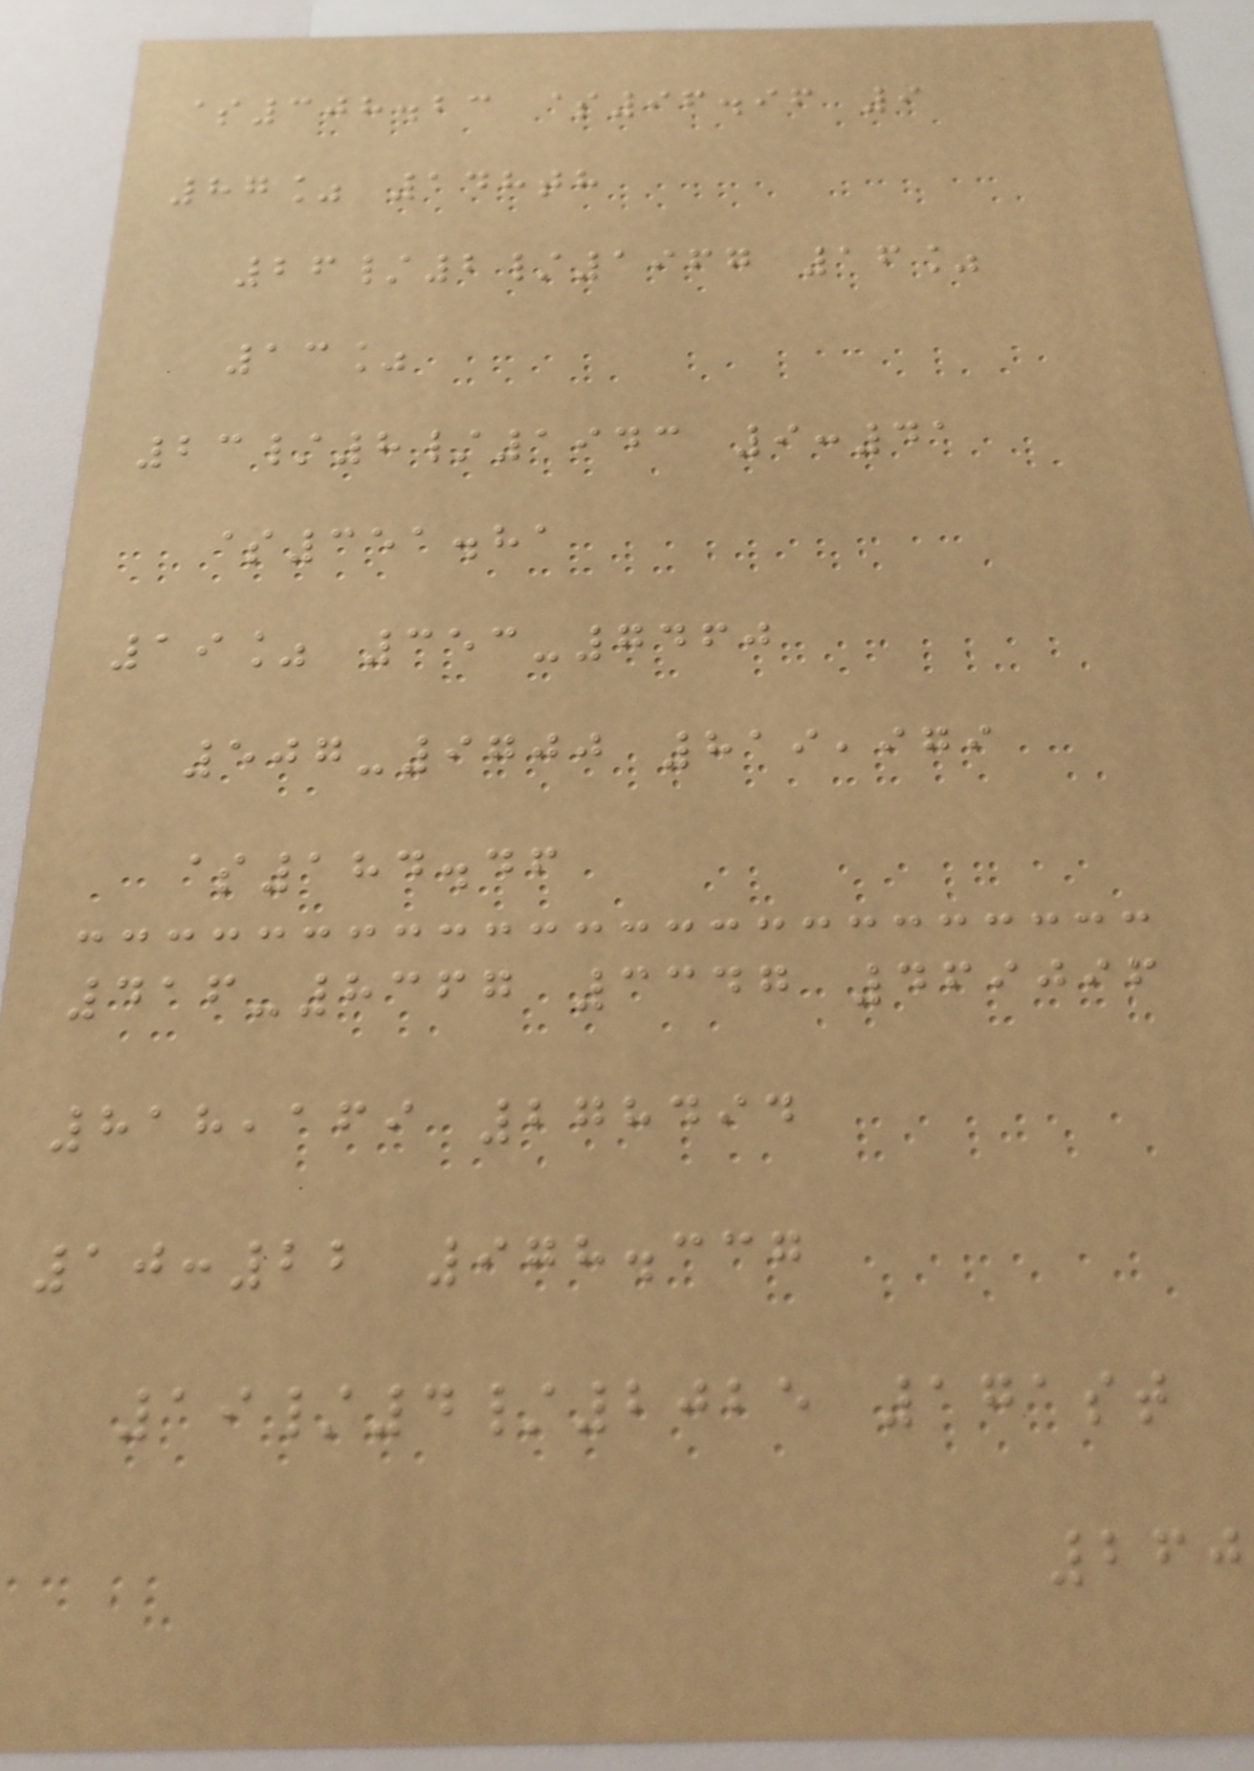$308.23 $96.96 9
87% 148th
26/2/1967 16%
13%
23/8/1943 9:41
$351.81
19% 353-7460
507-9700 819,979
$184.46
416-8367 3347 469096
818,169 278494
10:22 978.337
19/4/2025 171st
260
